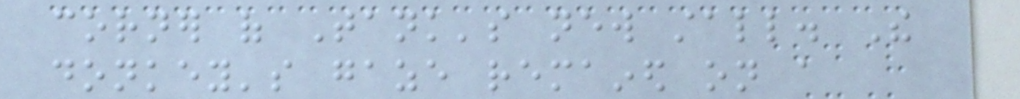corner of Tank's new stall. The
donkey's gaze remained on a
